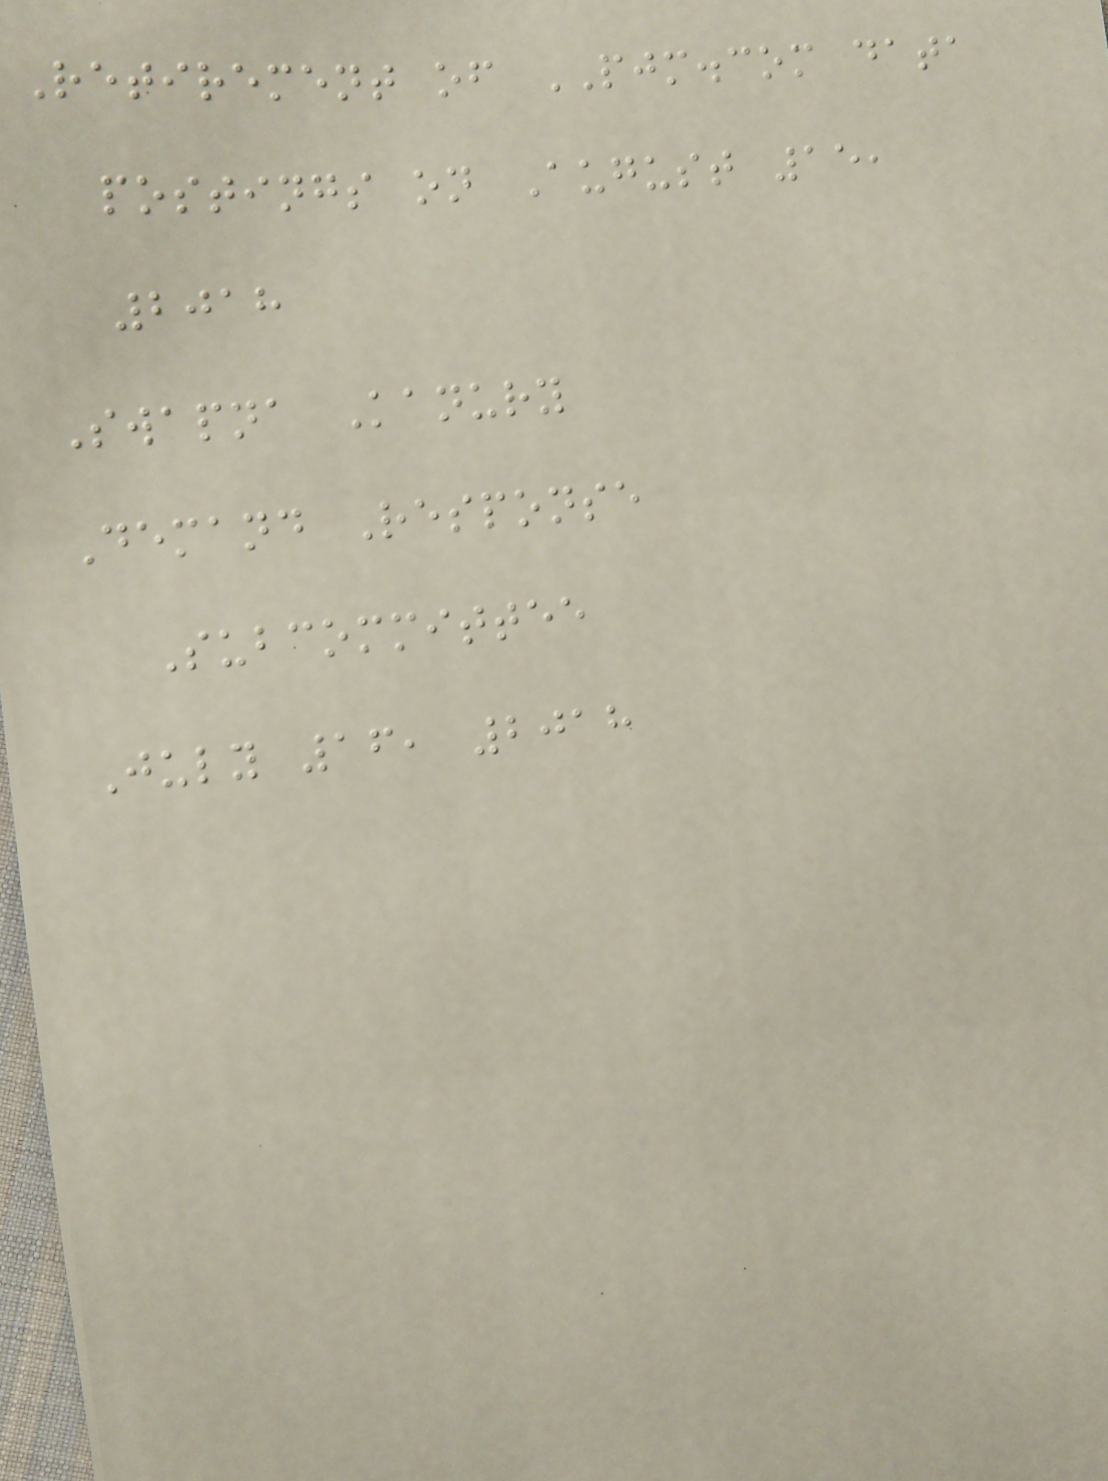Retirement of PJM.com data
postings on August 15,
2018
Swapna Kanury
Demand Response
Subcommittee
July 16, 2018
